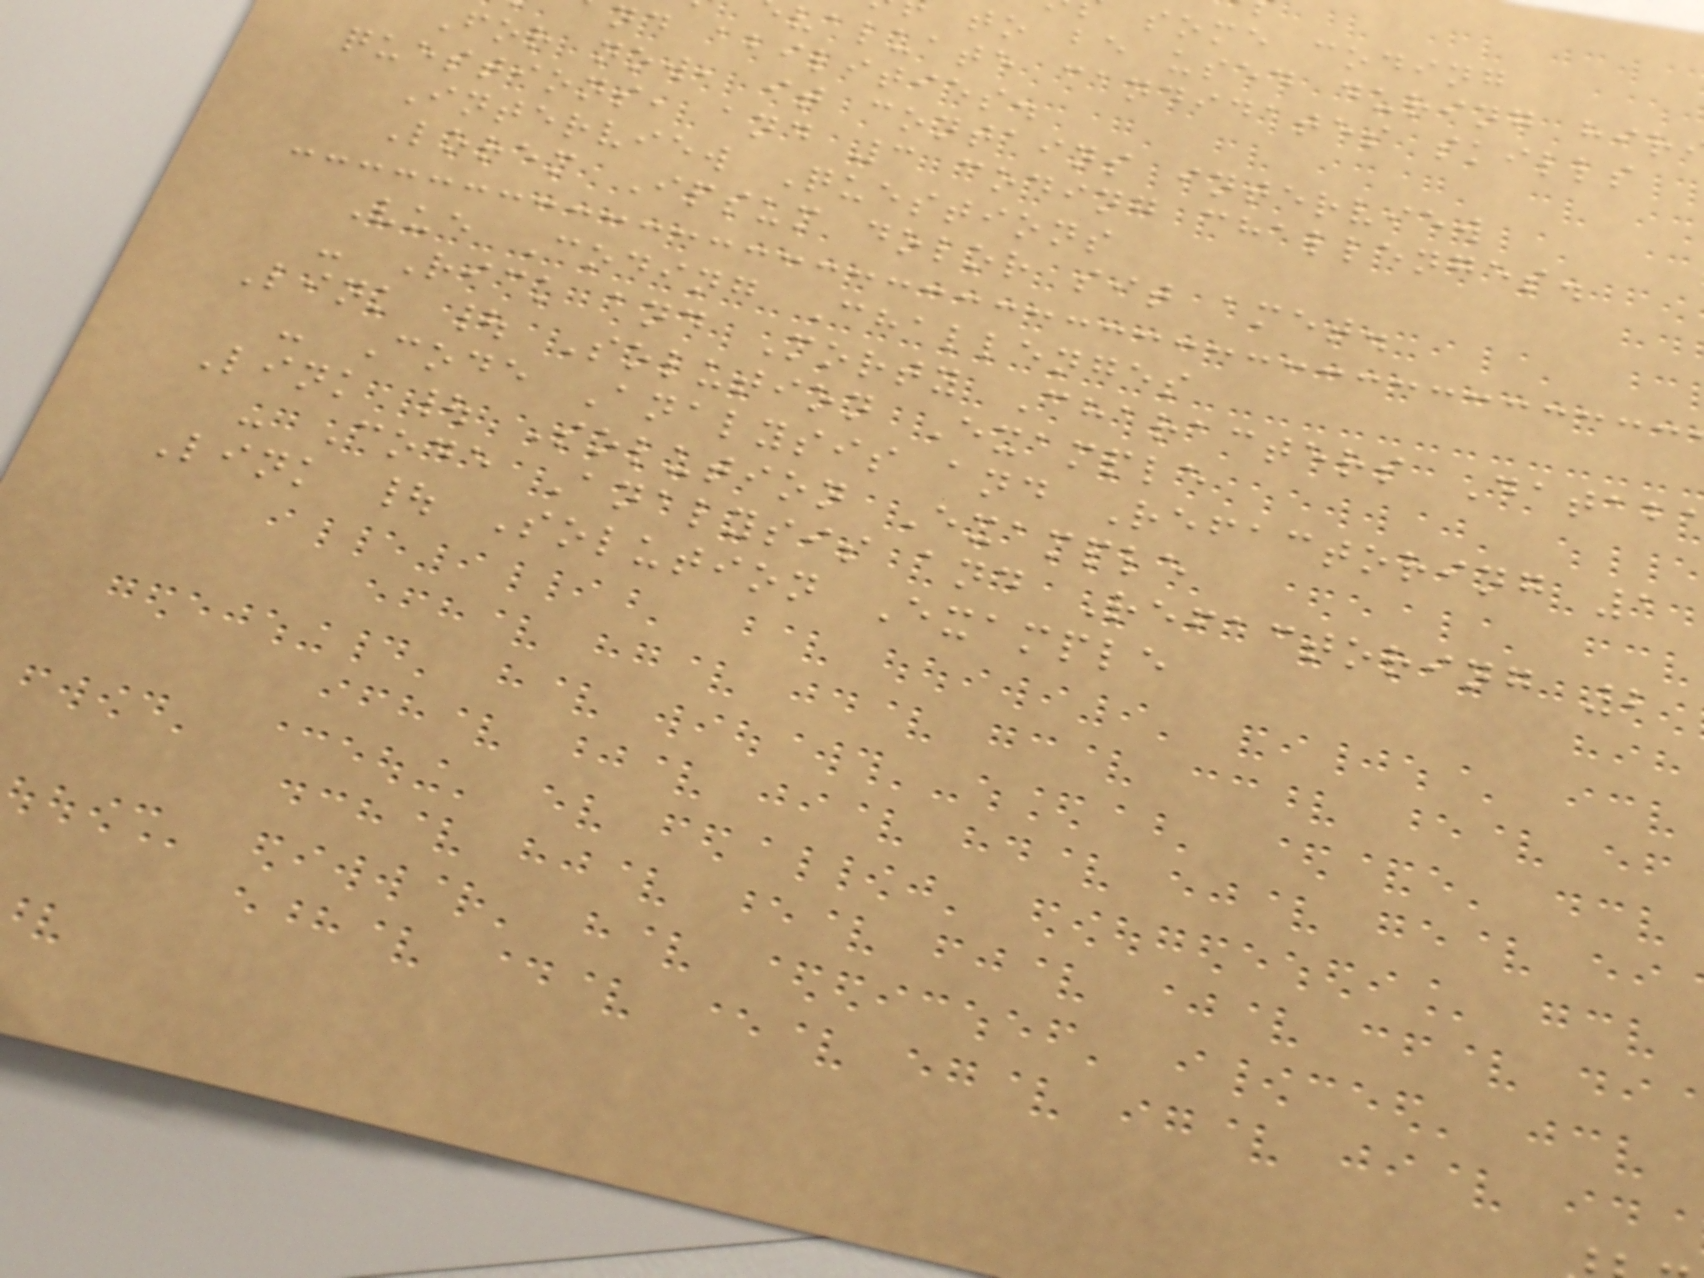some coding
to be used during hir
valuate candidates skills
nd abilities.
For now, it contains interview
questions, and 3 coding challenges.
Interview Questions
Lorem Ipsum dolor sit amet.
Vue Coding Challenges
- Rick and Morty Characters Datab
Link | Solution Example
- Code Analysis and Refactoring 1
Link | Solution Example
- Code Analysis and Refactoring 2
Link | Solution Example
